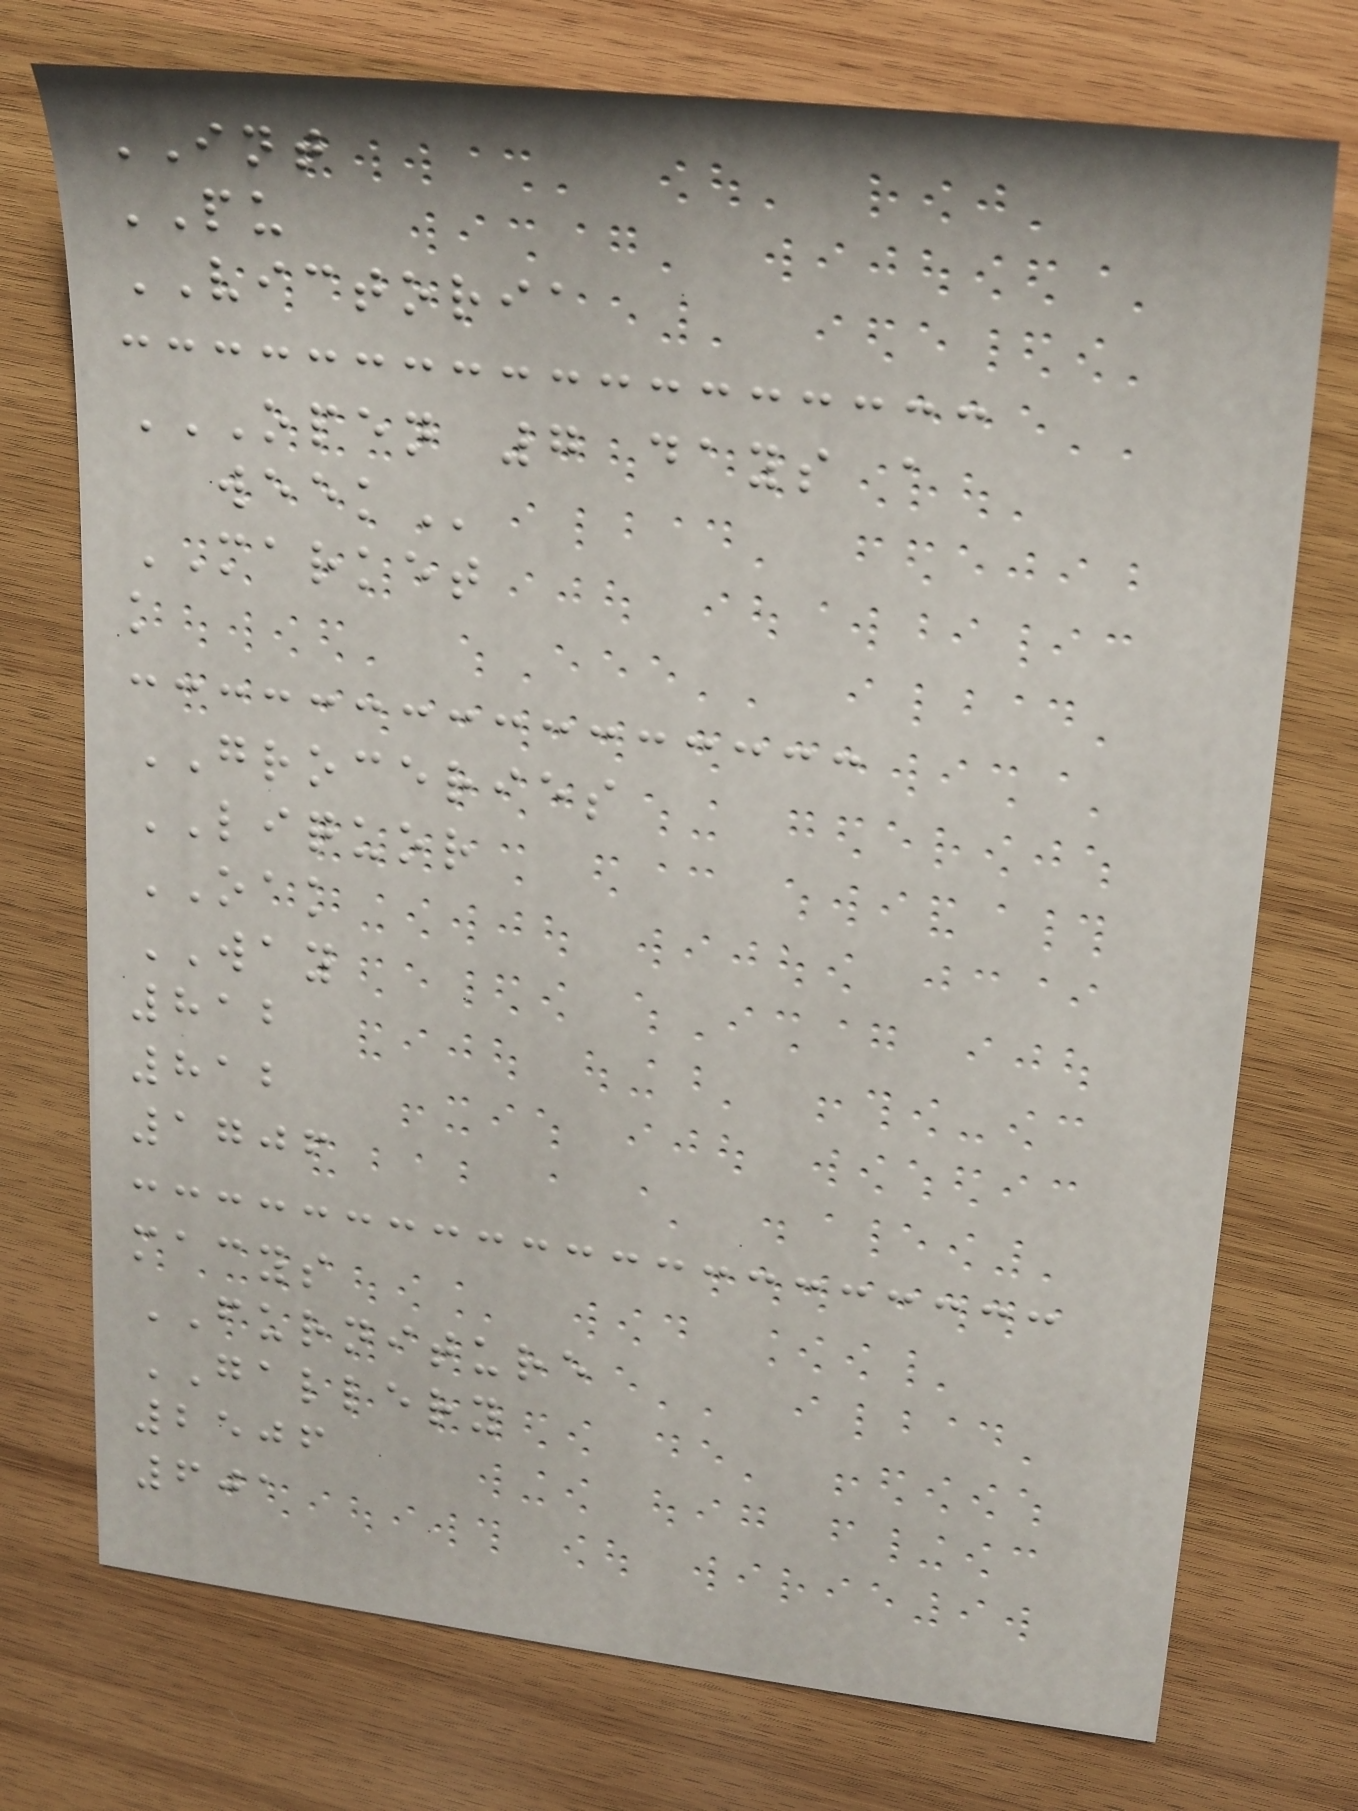INT
PU
VICTORIA
OPEN 7 DAYS A
WEEK
MARKET
k
GROCERIES
LIQUOR
OAK
WAY
812
812
1706
macys
FURNITURE
GALLERY
2506
601
